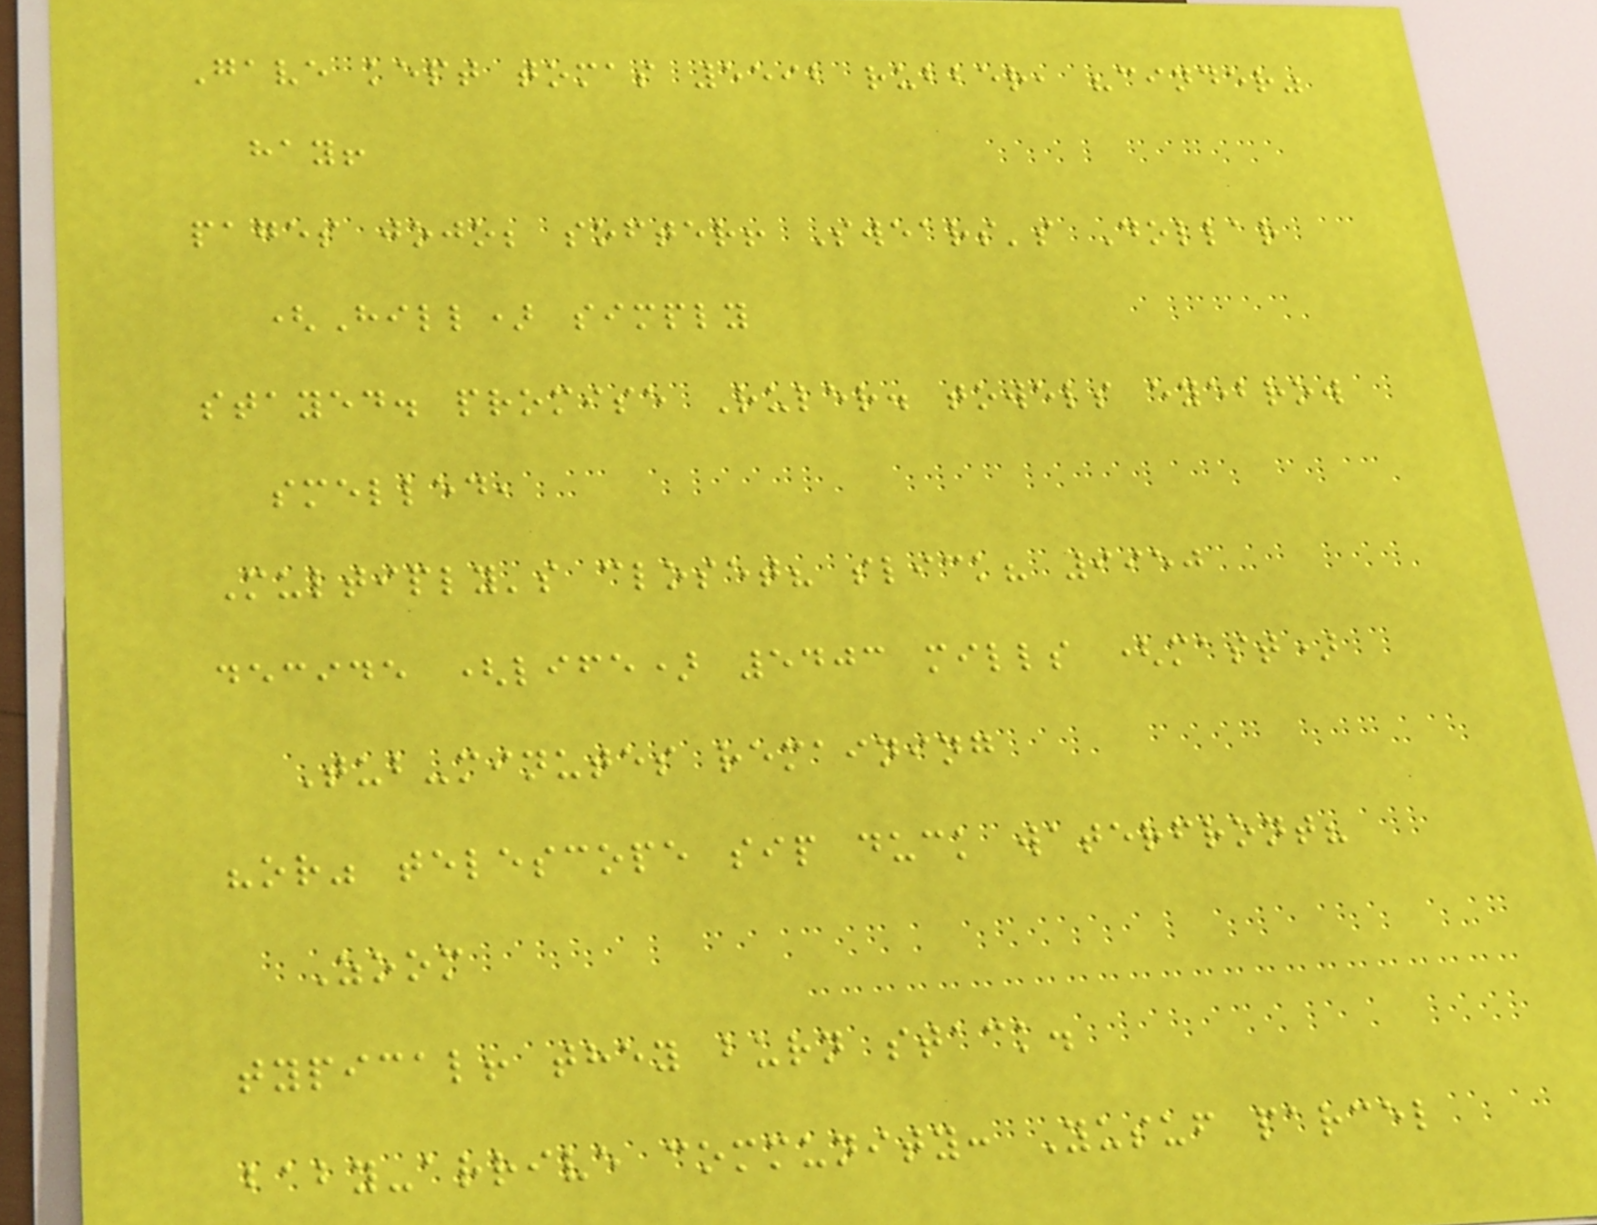Gave kept tomas 5592 rubber, "cinder"
hay!
pages jojo; softer! Swears's Dollar
(Hill) simply
stayed. promise Ruler. towels eyebrow
smelled,
Multiply's closet? slick? 9950
decide (life) 5403 mills (mast)
Tub-minutes remaining
"or" telescope sip duck waterfront?
Zoom
typical! they burn stack.
baby-arrive community: Yusuf parcel
